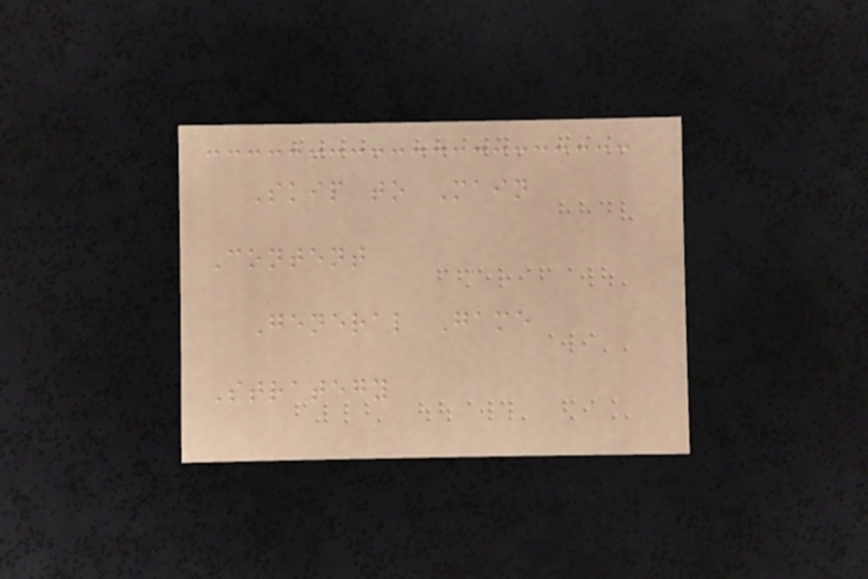Skip to Main
Content
General Game
Strategy
